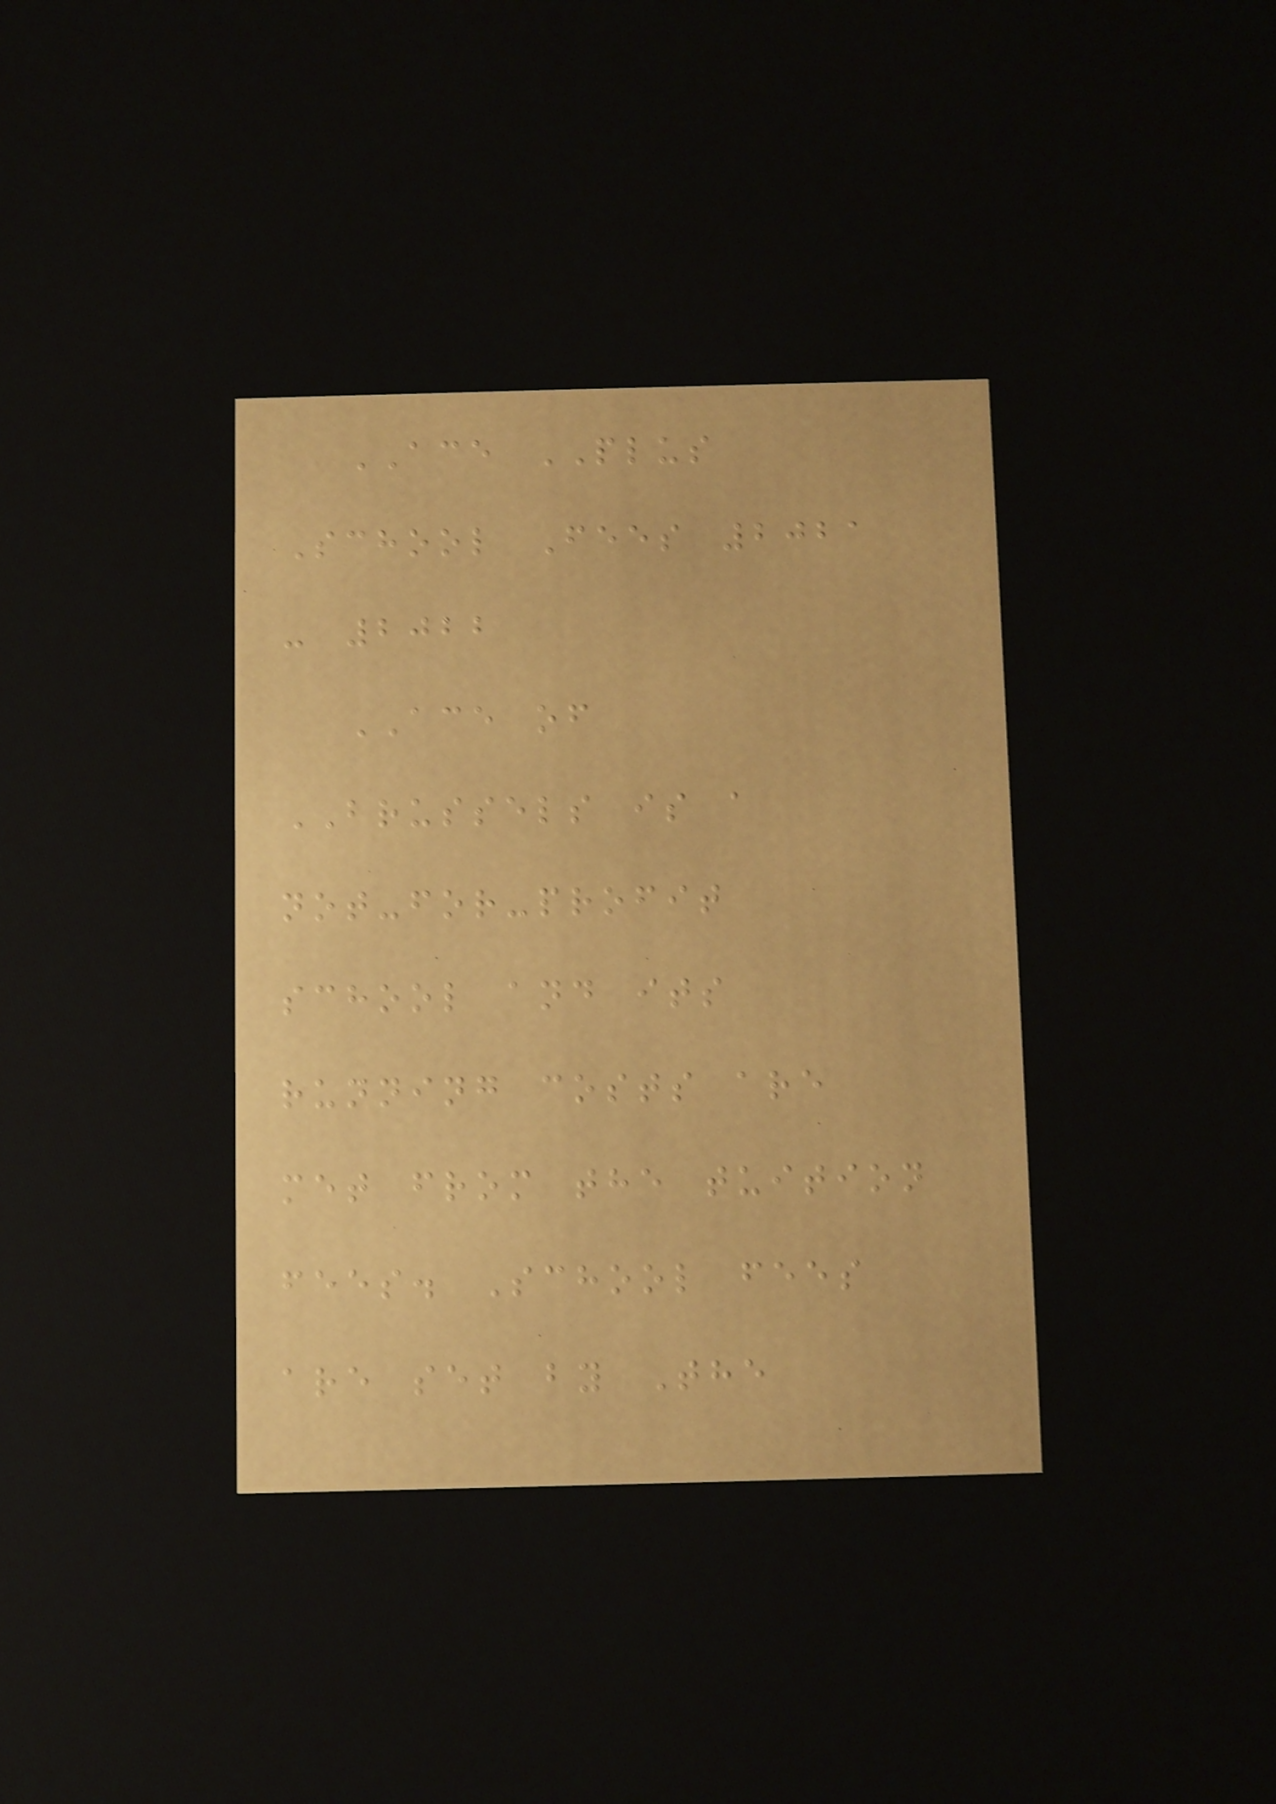ACE PLUS
School Fees 2021
- 2022
ACE of
BRUSSELS is a
not-for-profit
school and its
running costs are
met from the tuition
fees. School fees
are set by The
